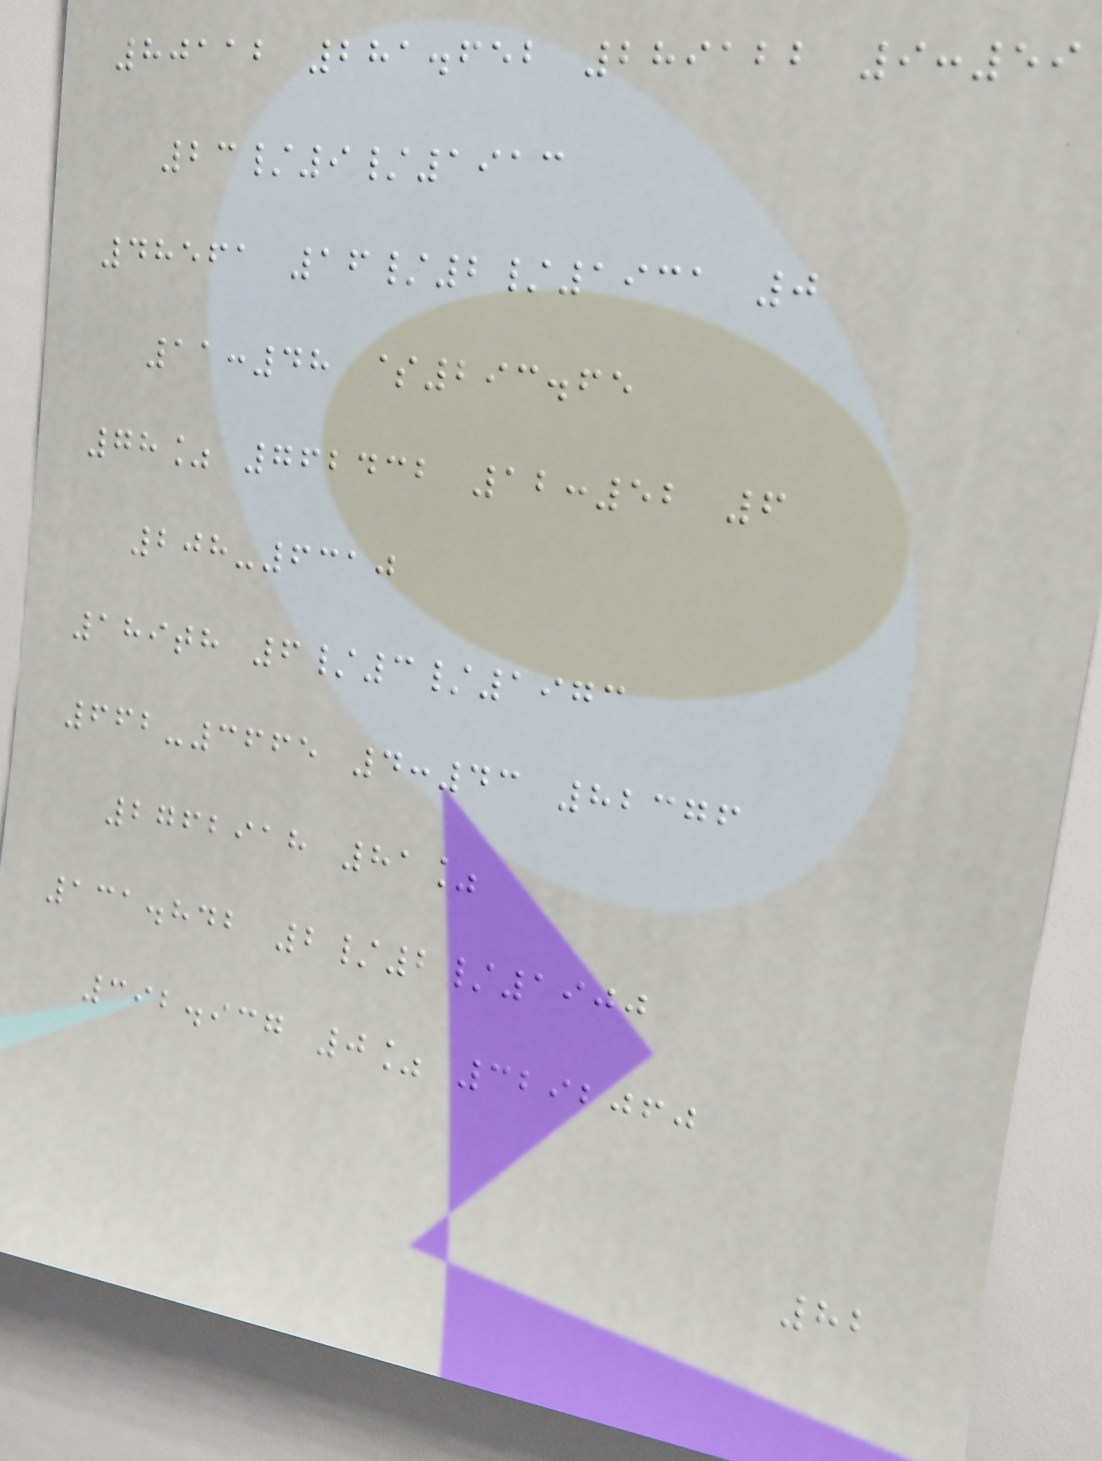80112 281.652 289122 9:59
23/9/1913
48561 16/2/1931 0
11:48 $293.65
78% 762432 12:52 6
208-6310
189th 6/3/1973
662-3665 4:43 82376
2762918 81%
131.842 2/2/1900
392.937 0% 3292060
82
